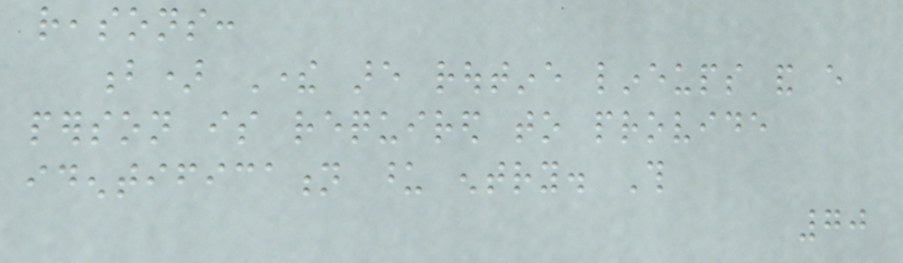reasons:
b) There are routine lineups and every
person is required to provide
identification upon entry. This
70
